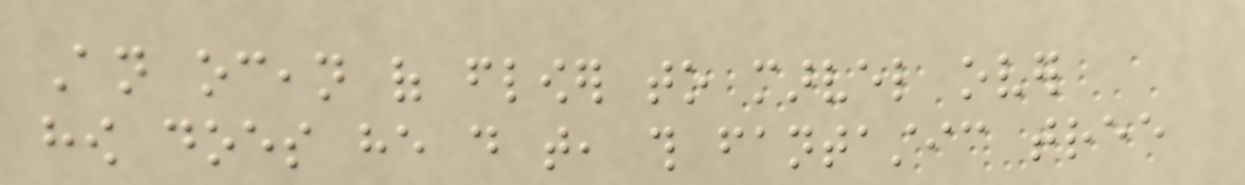An ocean of flower to marvel over
how does he do that, this fantastic tree
